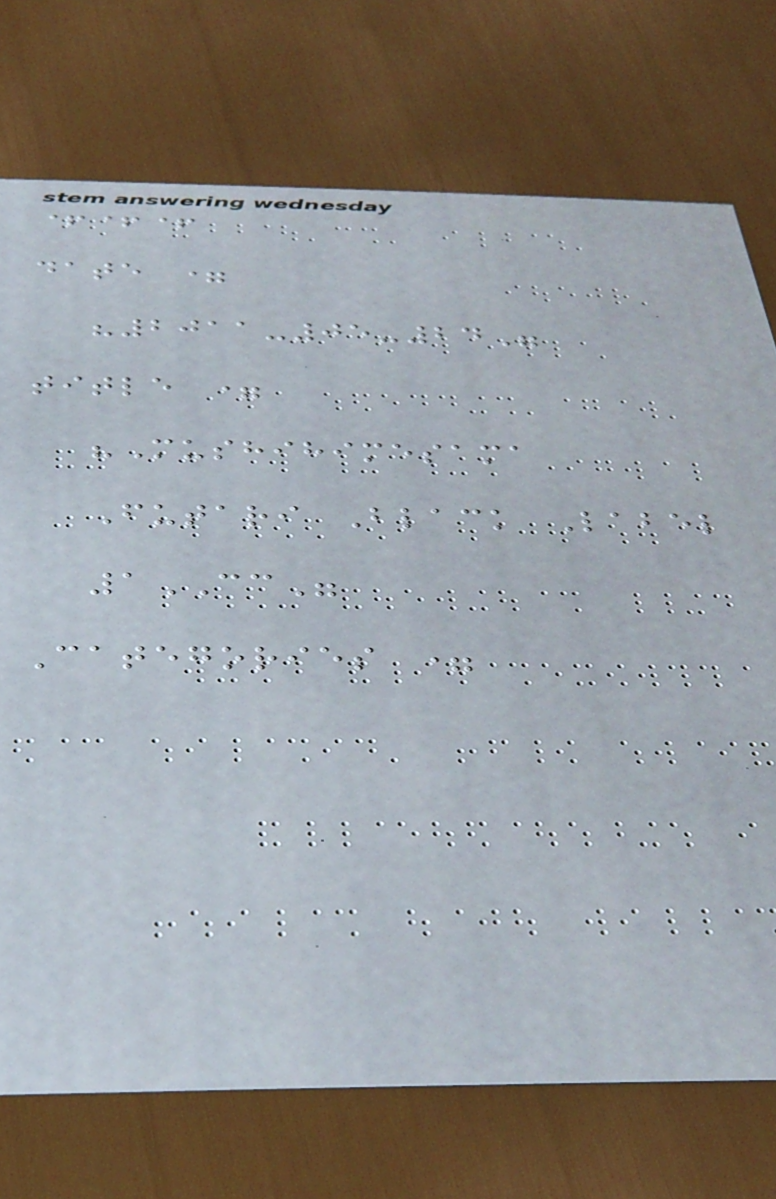+++
date =
"2011-05-24"
title =
"Mushihimesama
Futari Black Label
1CC"
Categories =
